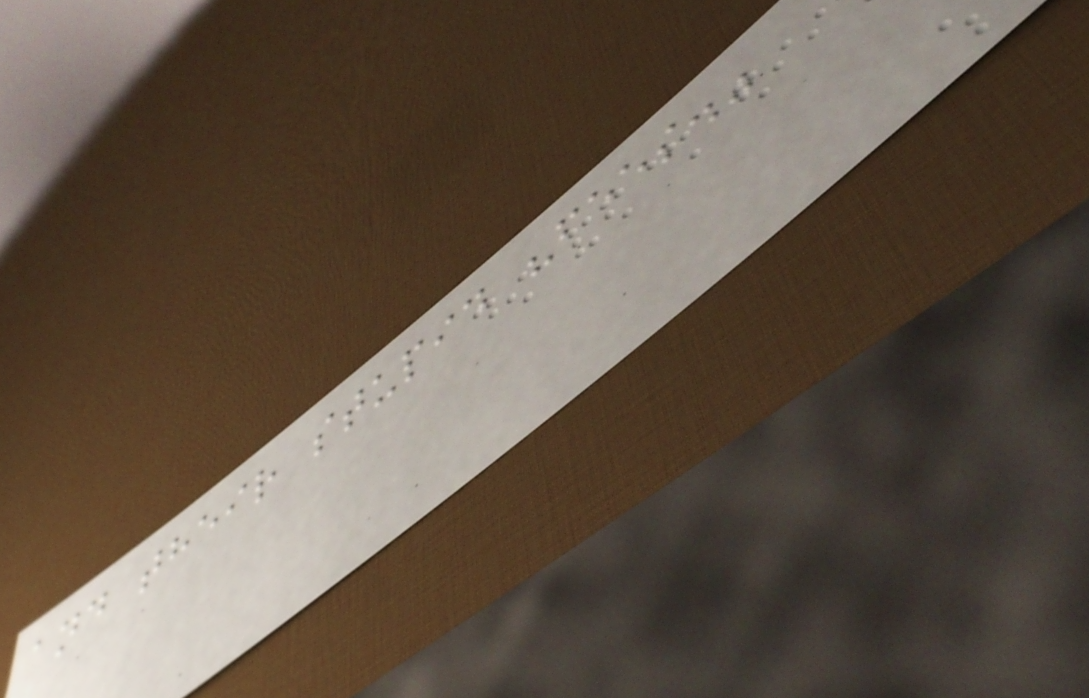and their stupid "fees."
